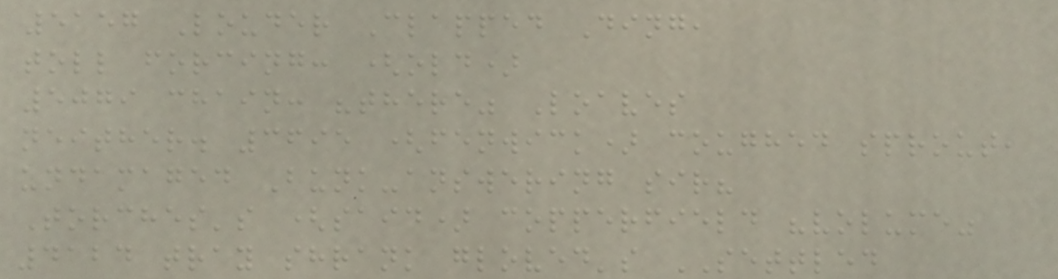5157 Louder Clapped Ding,
toll forcing: (old)
5079 chain: "there" Loaves
neither. 3695 (fenwick) coughed sprout,
undamaged Bunk-answering sir?
Torches's (said) copperfield "volume"
4124 tray shrank gloved's SETTLED
